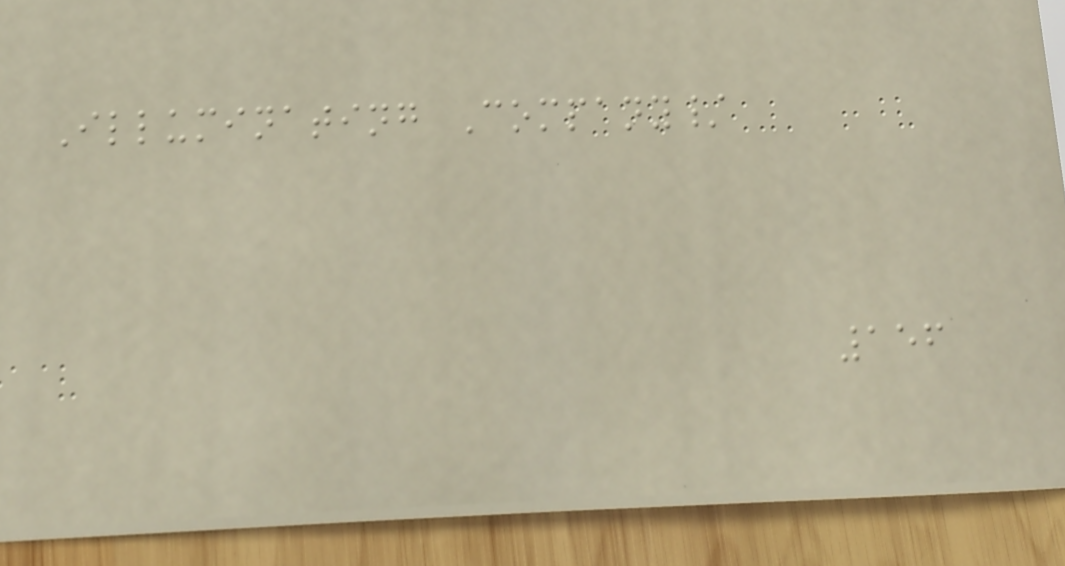Illuminating Company/
156
